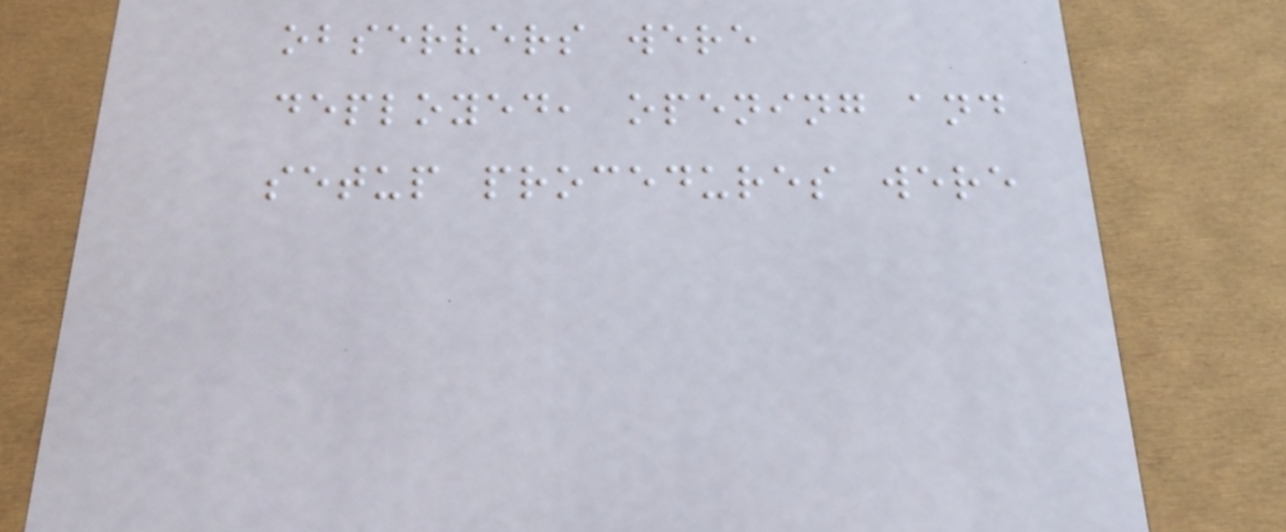observers were
deployed, opening and
setup procedures were
